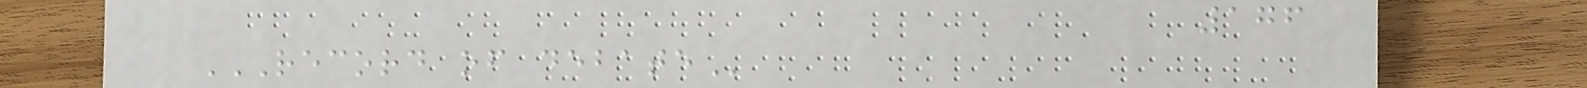176
RECORD OF DEBATE
